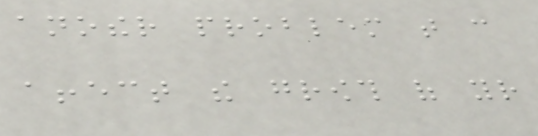another problem that can
affect the growth of your
